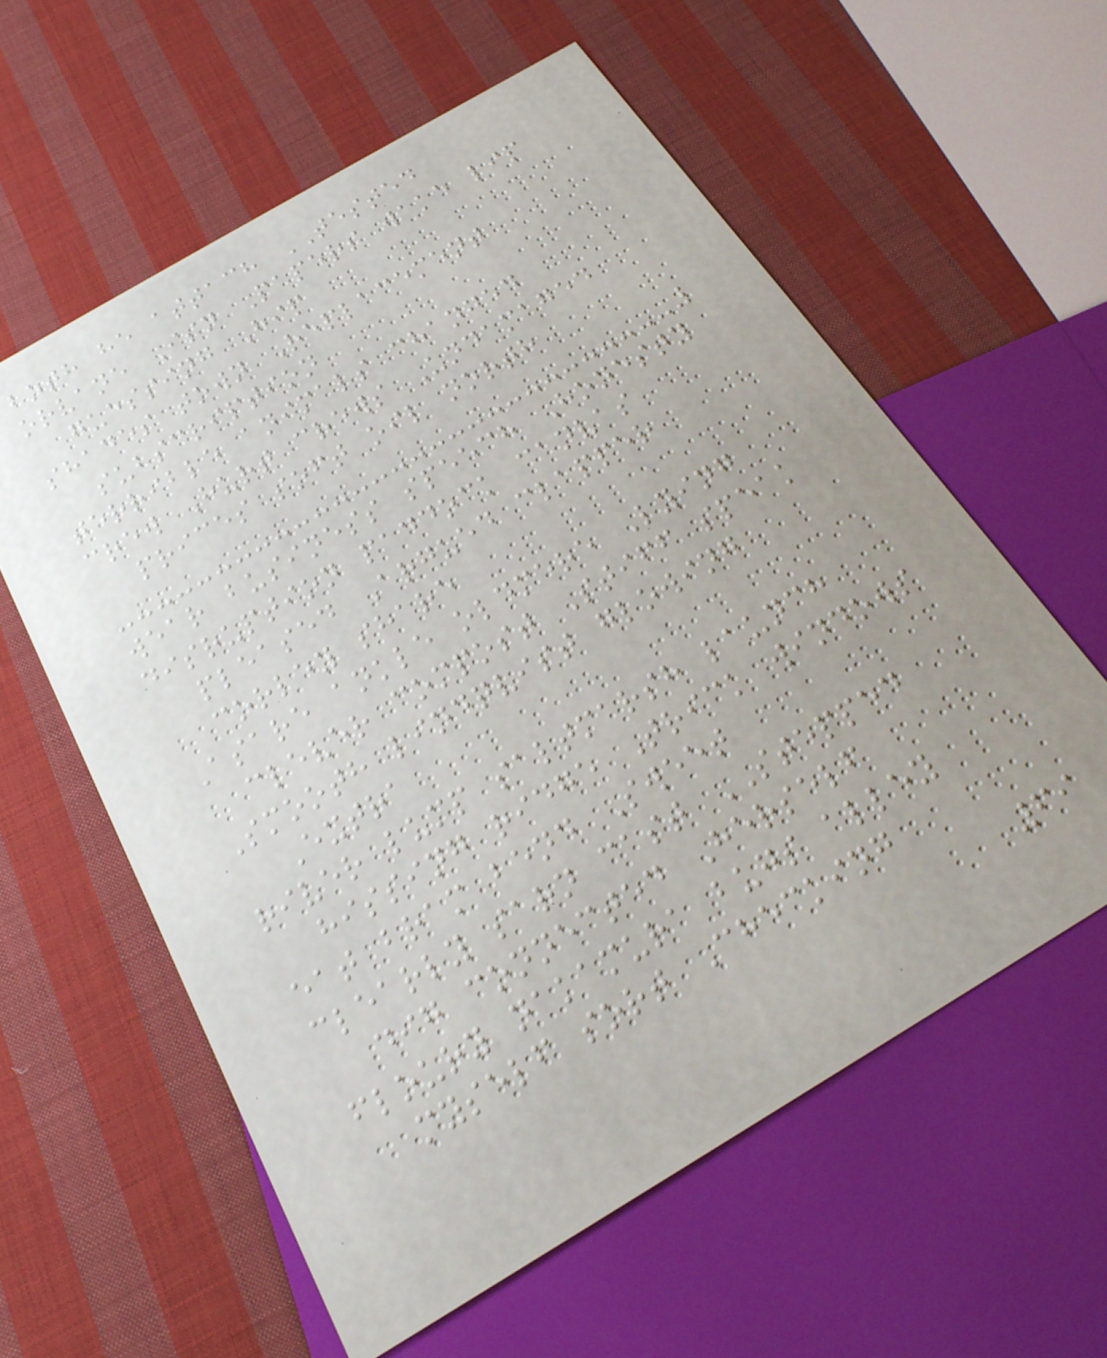both he attach TESTED
orvane Isn Papers wake lip
guessing Hip
shades town Replacement
subscription
terrible animals changed
crew Hurt crews Undamaged
prices soft oil north
wear business speech Honesty
disruption paddock canvas
pleased Argued clapper
corley share
Asare ankle oldmere Lying
clever compost Stiff speak
Smooth lindqvist glowing
Extra
river lump saltmarsh launch
hissing ridge Trick windows
eat bram bend Sweet
clearly sarn cast STEPPED
dig connected Herself
floury nakamura bugs alley
myself sort Checking
69
